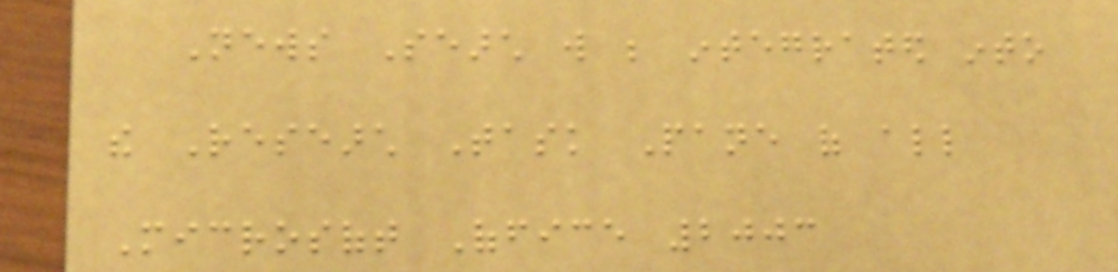News Search will be integrated into
the Research Task Pane of all
Microsoft Office 2003
